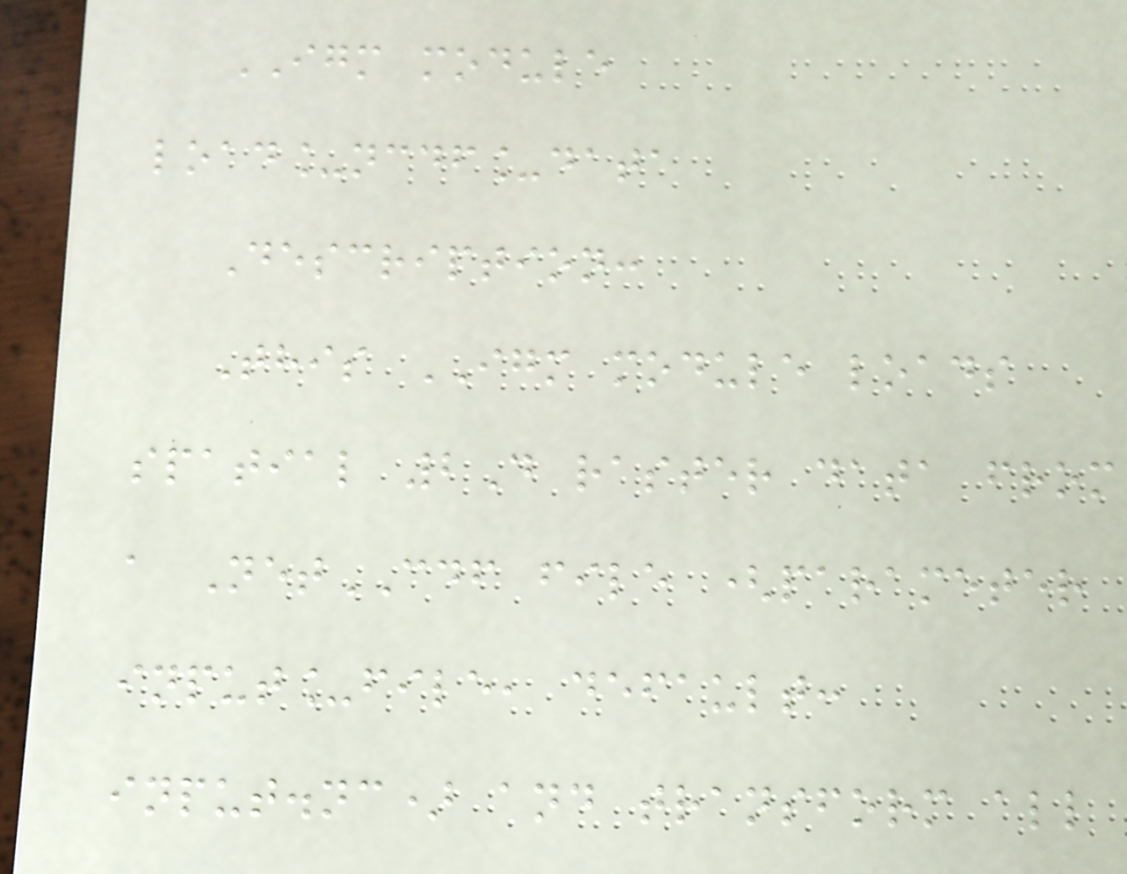IGM module
load_ncdf_data
Description:
This IGM module loads
spatial 2D raster data from
a NetCDF file (parameter
input_file, default:
input.nc) and transform all
